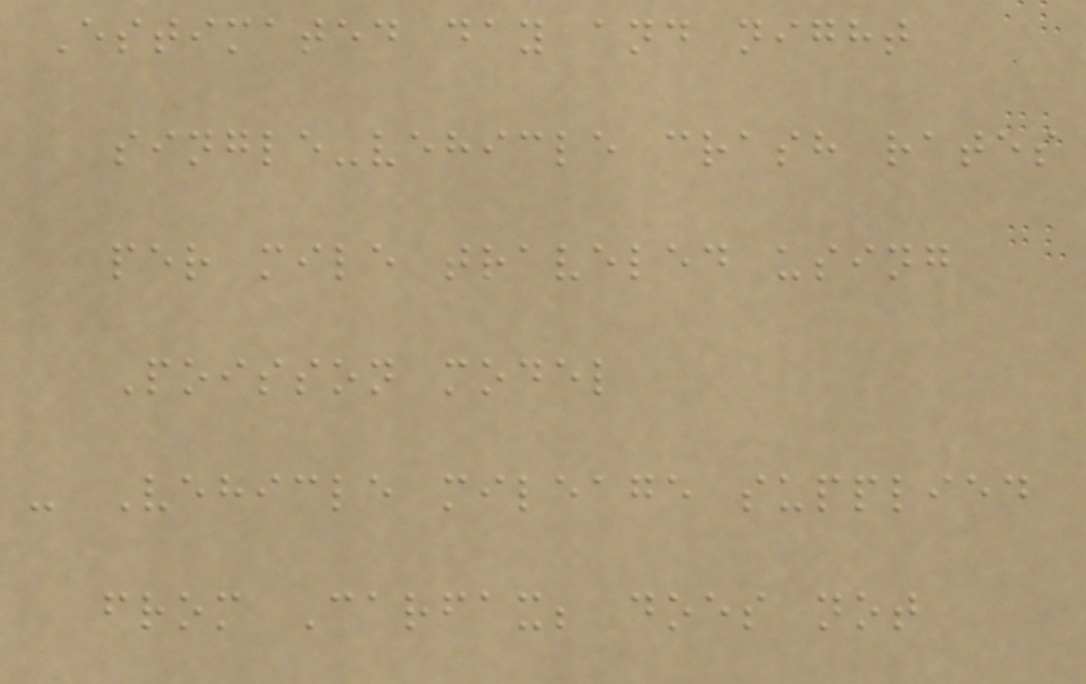Estimated day and night
single-vehicle crash rates
per mile traveled using
Poisson model
- Vehicle mileage supplied
from Carfax; does not
